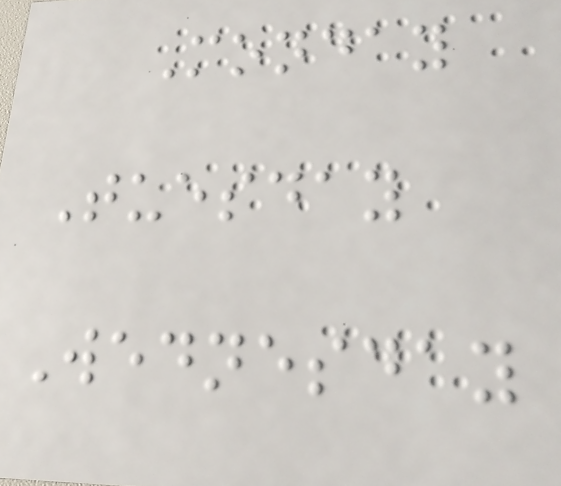Monday
Tuesday
Wednesday
